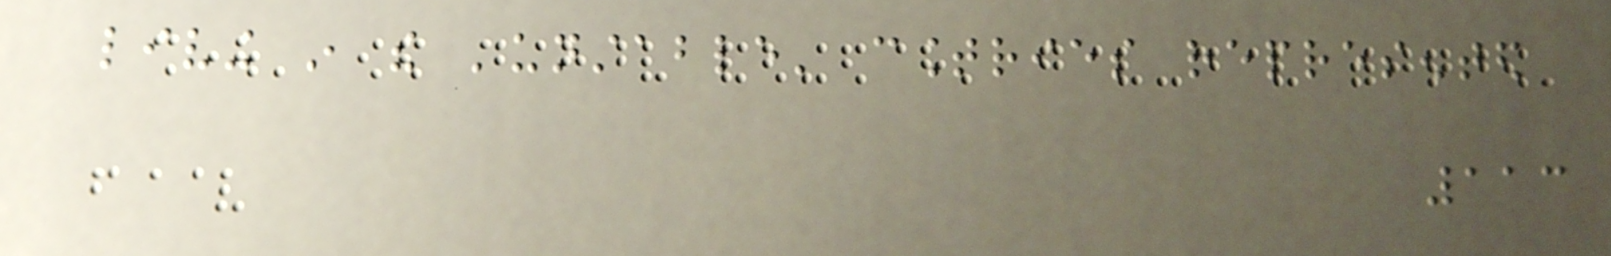living in the 'unstable' countries represented
113
